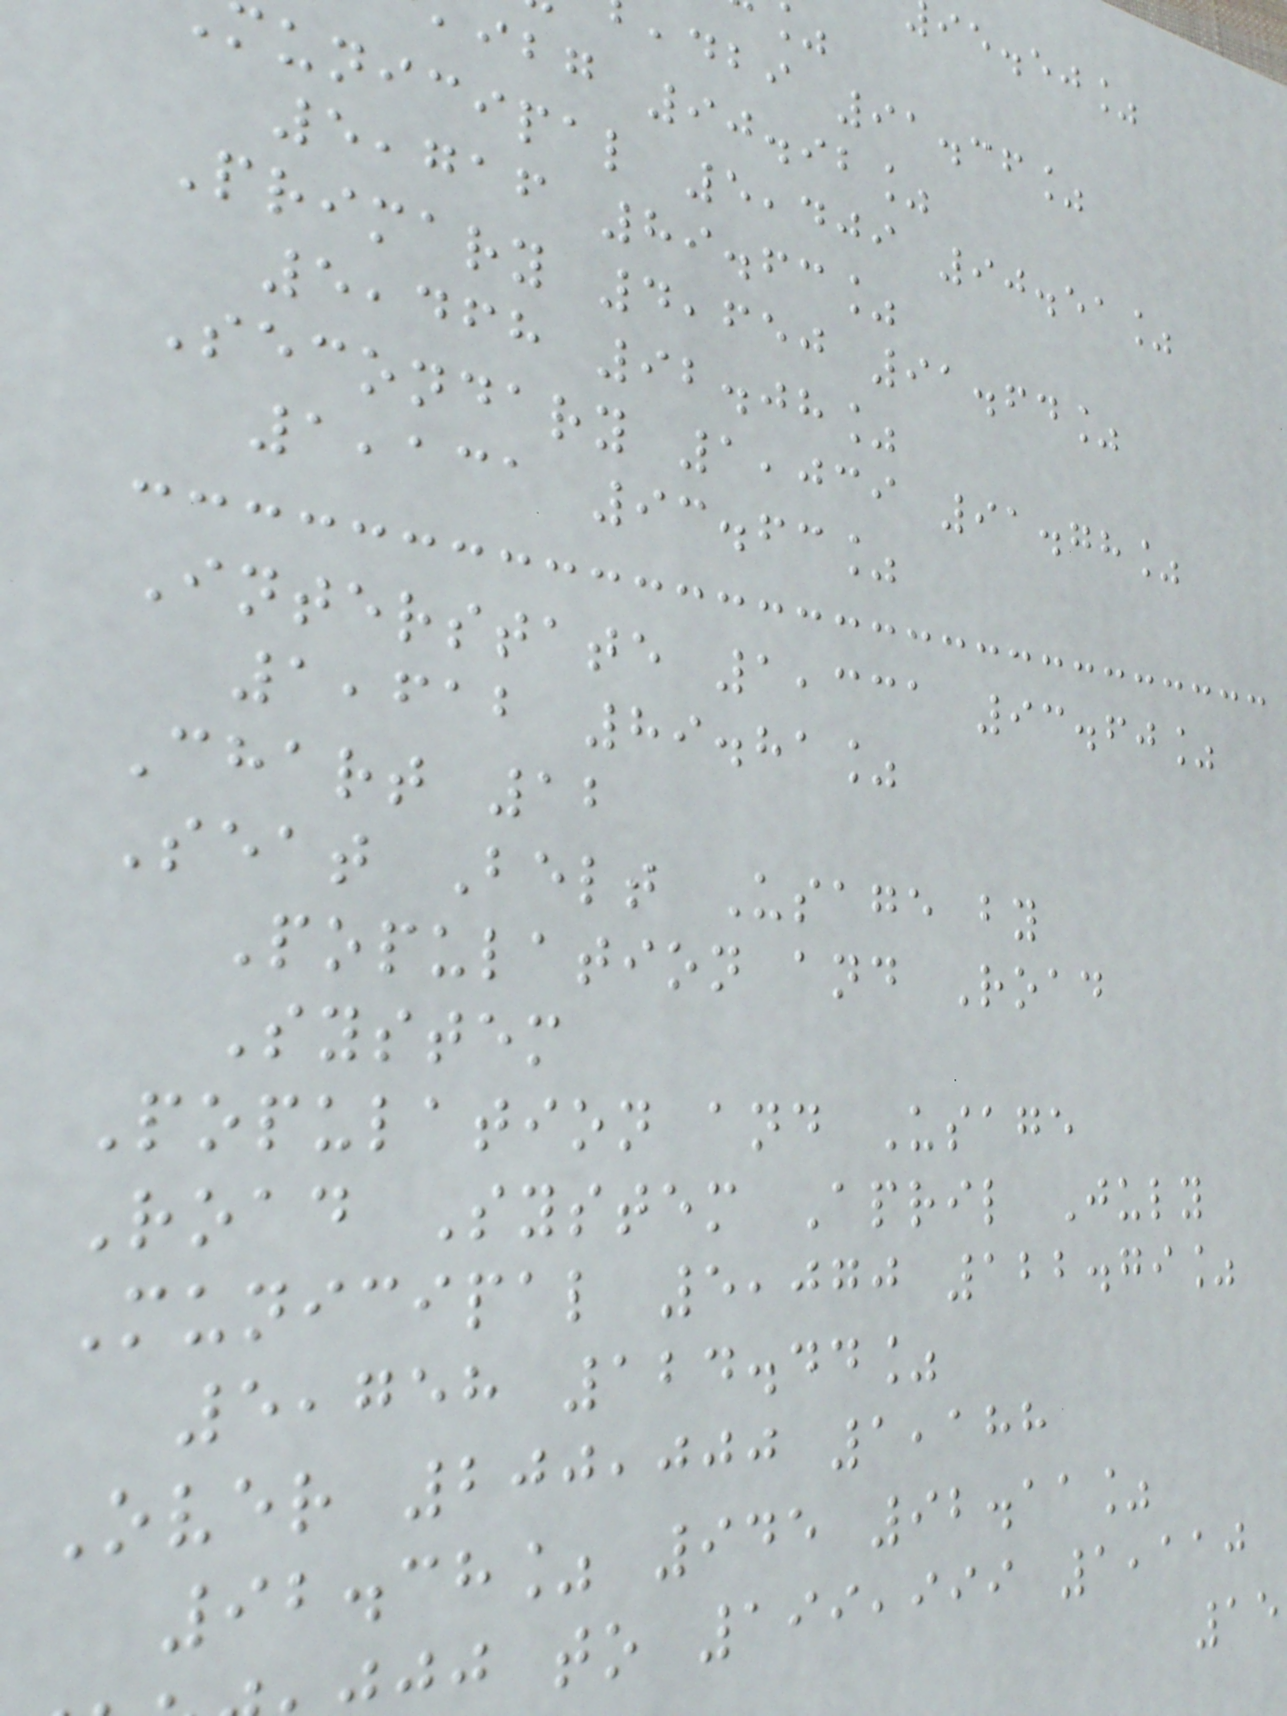ie.ej%
,dbi 91.36%
ibg 90.92%
unicipal 5,409 90.51%
5,716 89.63%
Primary 4,650 91.64%
5,468 92.08%
Secondary 1,039 91.78%
1,131 93.63%
Interstate 1,331 93.60%
1,612 89.81%
Chart 12
Seat Belt Usage by
Population and Road
System
Population and Usage
Road System April July
Municipal 5,070 122.79%
5,758 124.44%
Over 200,000 1,188
92.38% 945 92.11%
j to 199,999 1,110
